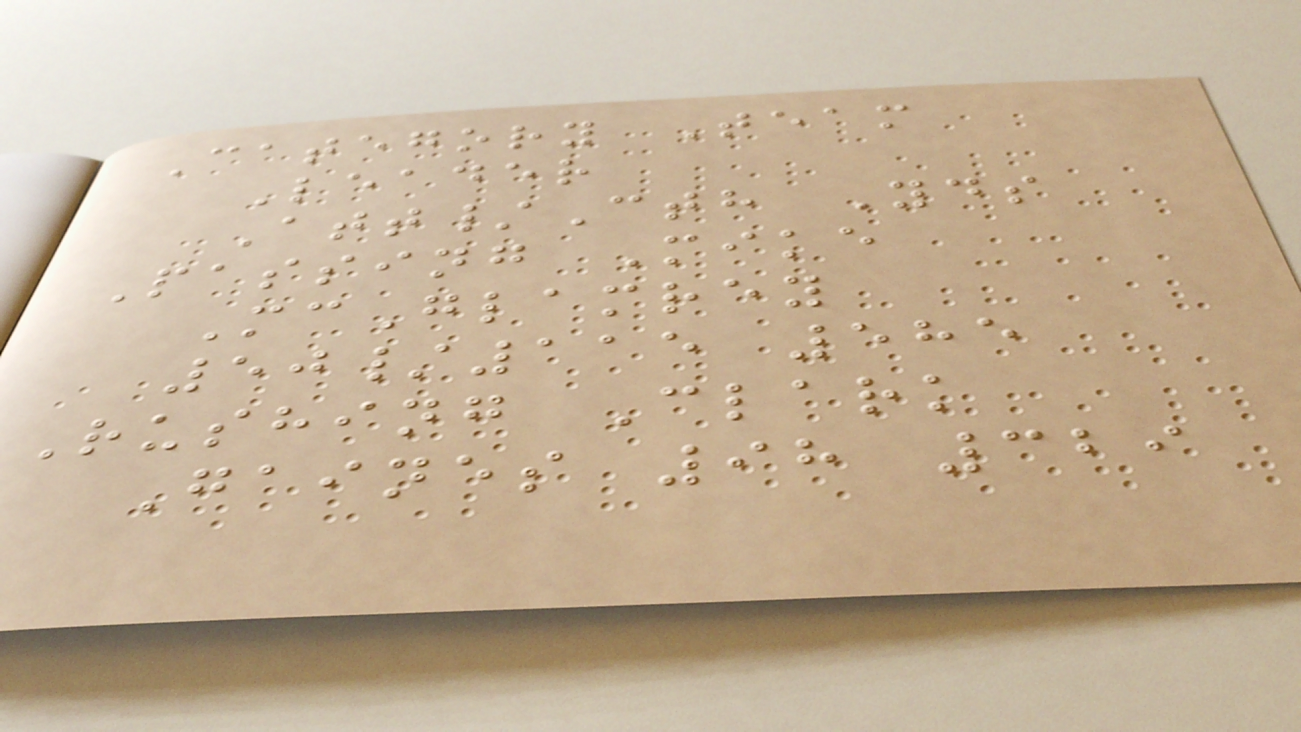Category Team
Leader
Att/Cth Yds
Passing Mike
McGlamrey
50/115 585
Rushing Clark
Gaines 98 329
